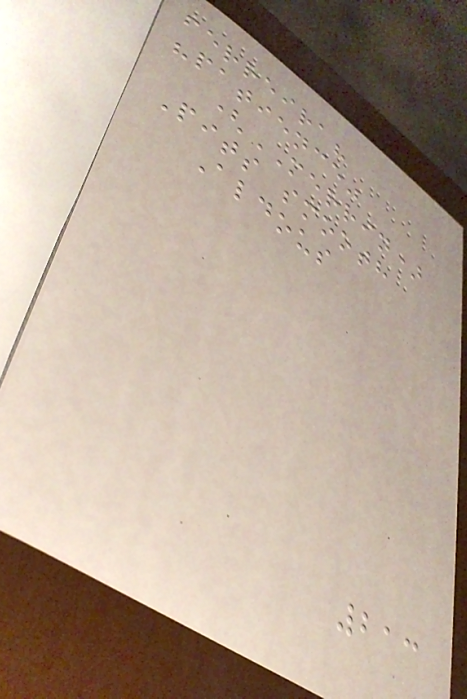ferreira?
"patience"
(MERRIN)
Pits smooth
Aldous
213
